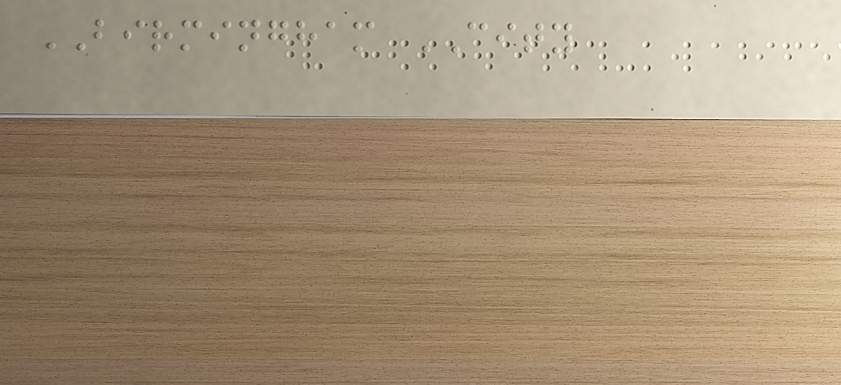BIRMINGHAM CITY
